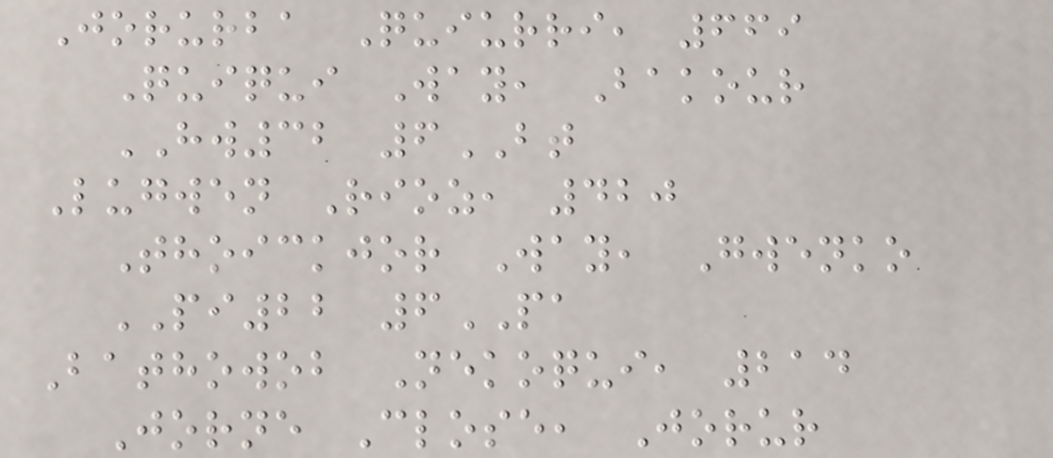Jorurba Quiurri, 669
Quiqui Way, Bakour
HW32 6BT
Lugwen Rioz, 420
Thoickjor Way, Gwenko
PI22 6PA
Bathowob Nekoqui, 214
Jorne Close, Jorur
